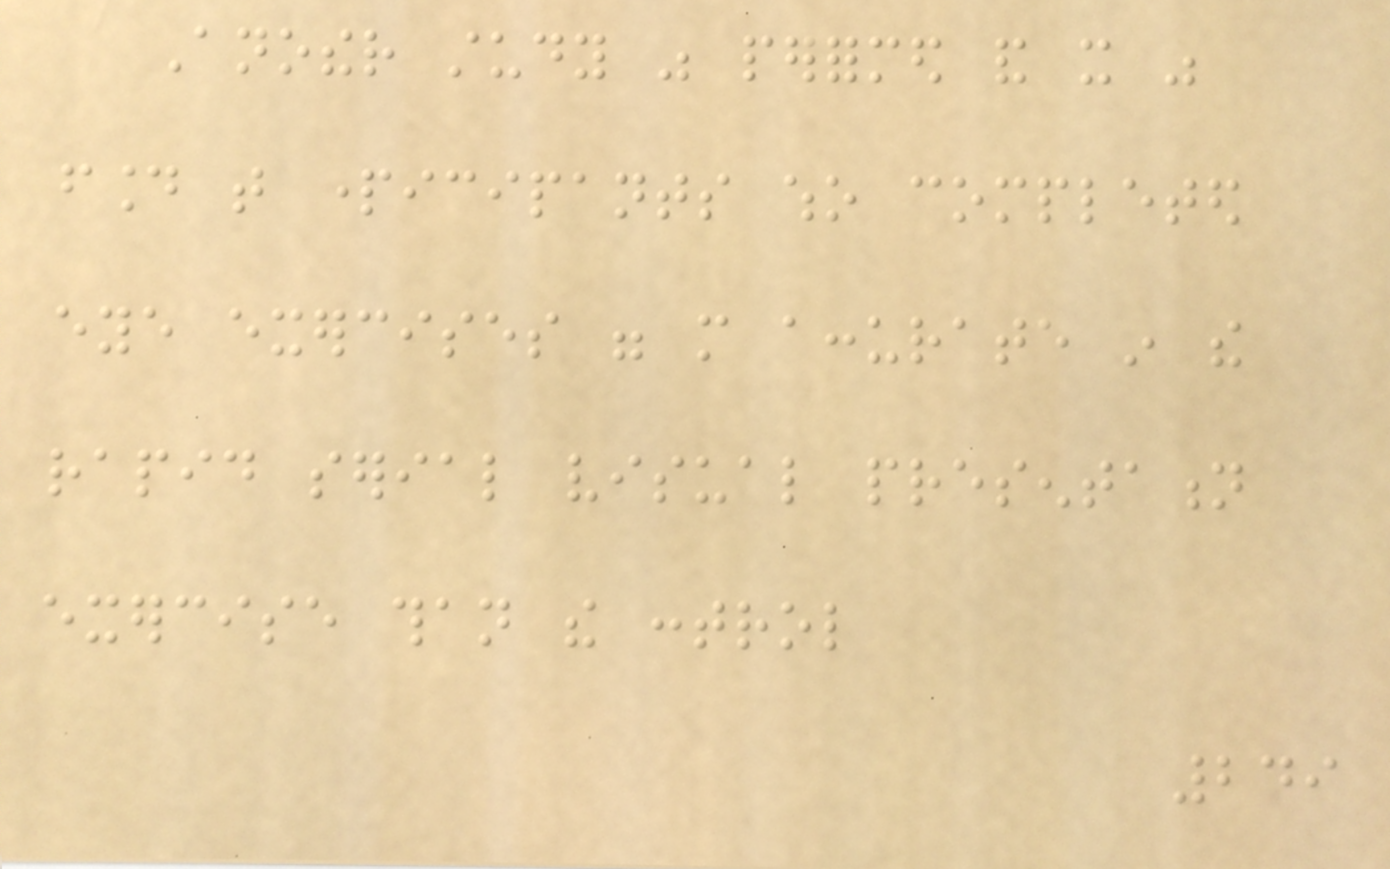Another study was performed and it was
found that participants who completed
eye exercises were more accurate in the
rapid serial visual presentation
exercise than the control
249
